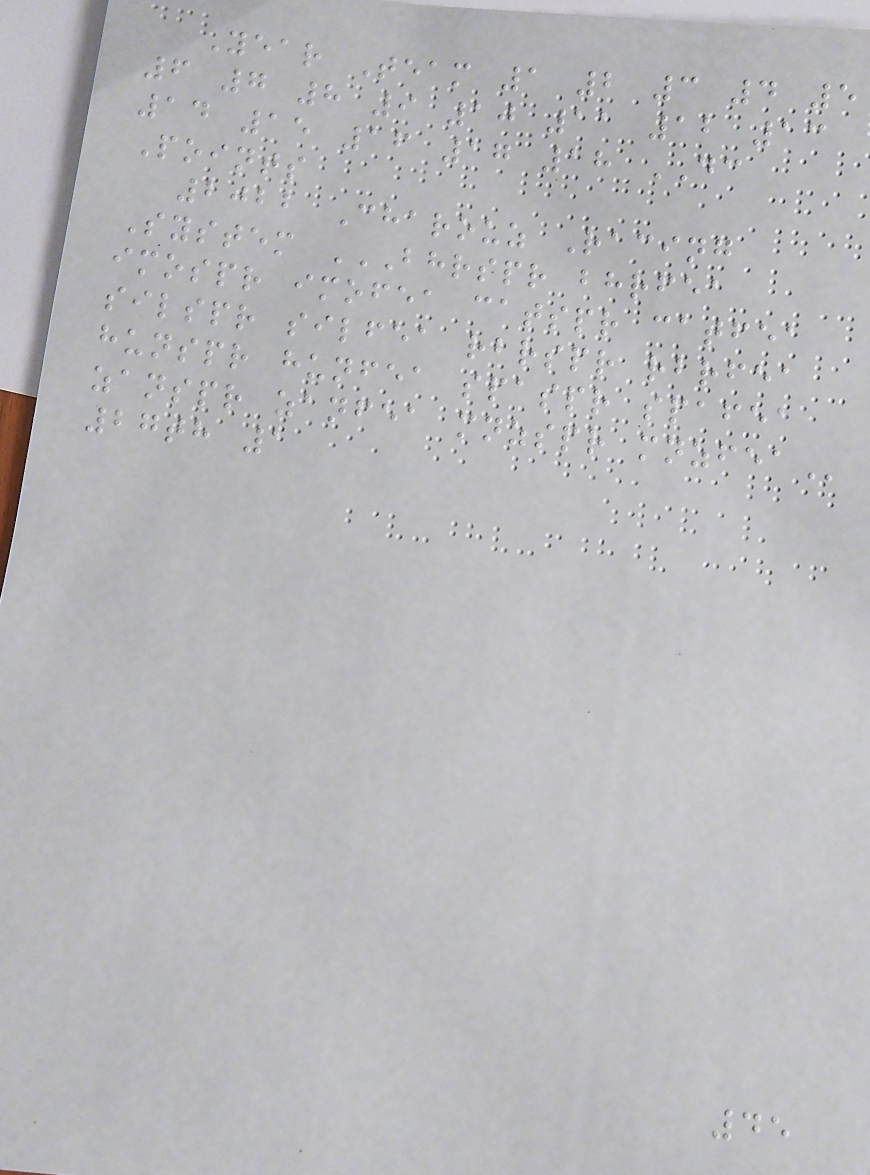Year Team 1 2 3 4 5
6 7 8 9 10 11 12 13
14 15 16 17 18 DC
Points
2022 Charouz Racing
System BHRSPR BHRFEA
IMOSPR IMOFEA CATSPR CATFEA
SILSPR SILFEA RBRSPR RBRFEA
HUNSPR HUNFEA SPASPR SPAFEA
ZANSPR ZANFEA MNZSPR MNZFEA
27th 1
45
